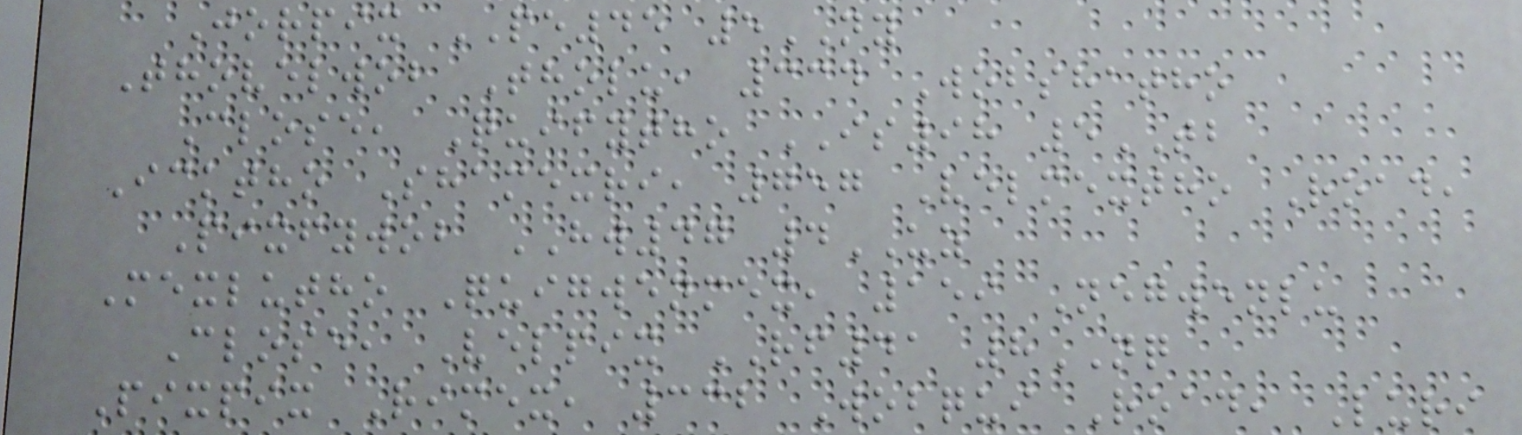Jorpix PE45 5NY
Thovelwob Tholu, 334 Wobshatho
Close, Quifytho IS98 5TB
Icktho Shamexri, 757 Velmextho Road,
Pixfywob HW47 4UZ
Mexlutho Quigwenmex, 159 Negwenlu
Close, Velpix RF41 8NQ
Pixpix Rimex, 332 Wobqui Road, Luri
